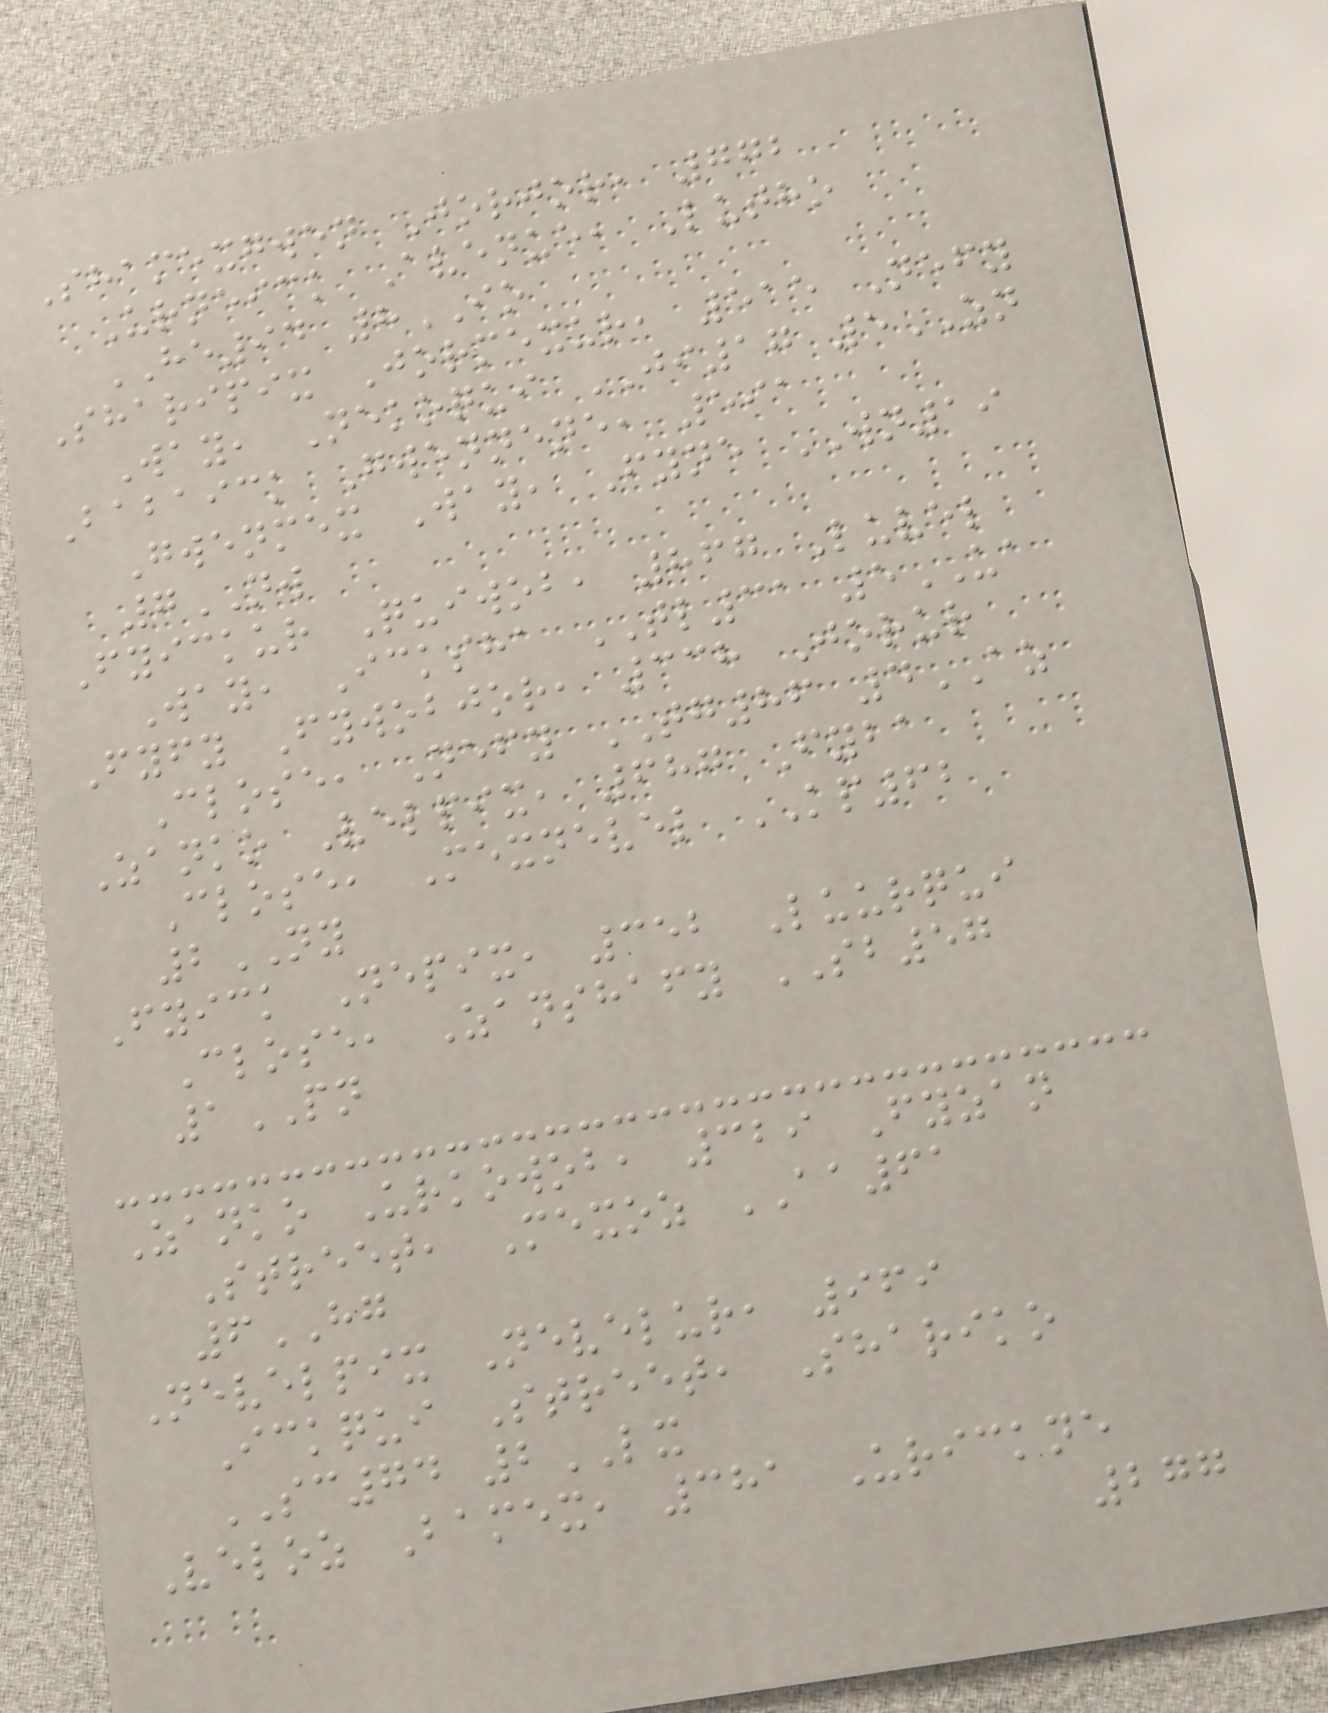Shamexgwen Jorjor, 772
Urneick Avenue, Lutho
HE94 8IO
Sharipix Jormexur, 515 Nefy
Way, Nekoqui JI17 5ZN
Babaick Gwennene, 591
Gwenmex Way, Fyne WN19
7NW
Fyickur Quiwob, 867 Luvel
Way, Icksha TL31 5UA
Fyfy Fywobjor, 338 Jorur
Close, Nefy TG86 4AZ
Zanko Velpix, 687 Fyba
Close, Mexnevel KP62
2NY
Fyick Nepix, 352 Luurqui
Close, Zanshafy SB57
1PN
Zanko Urkowob, 329 Fyzan
Street, Mexoz AA61
6HG
Nevelpix Nevelur, 969
Ickqui Street, Shariko
SC74 2LX
Veloz Bamex, 381 Urickne
277
